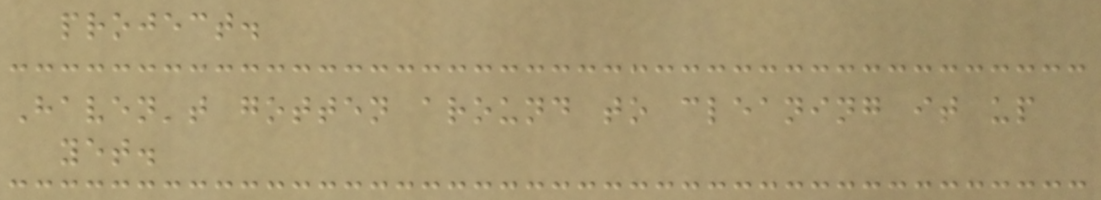project.
Haven't gotten around to cleaning it up
yet.
